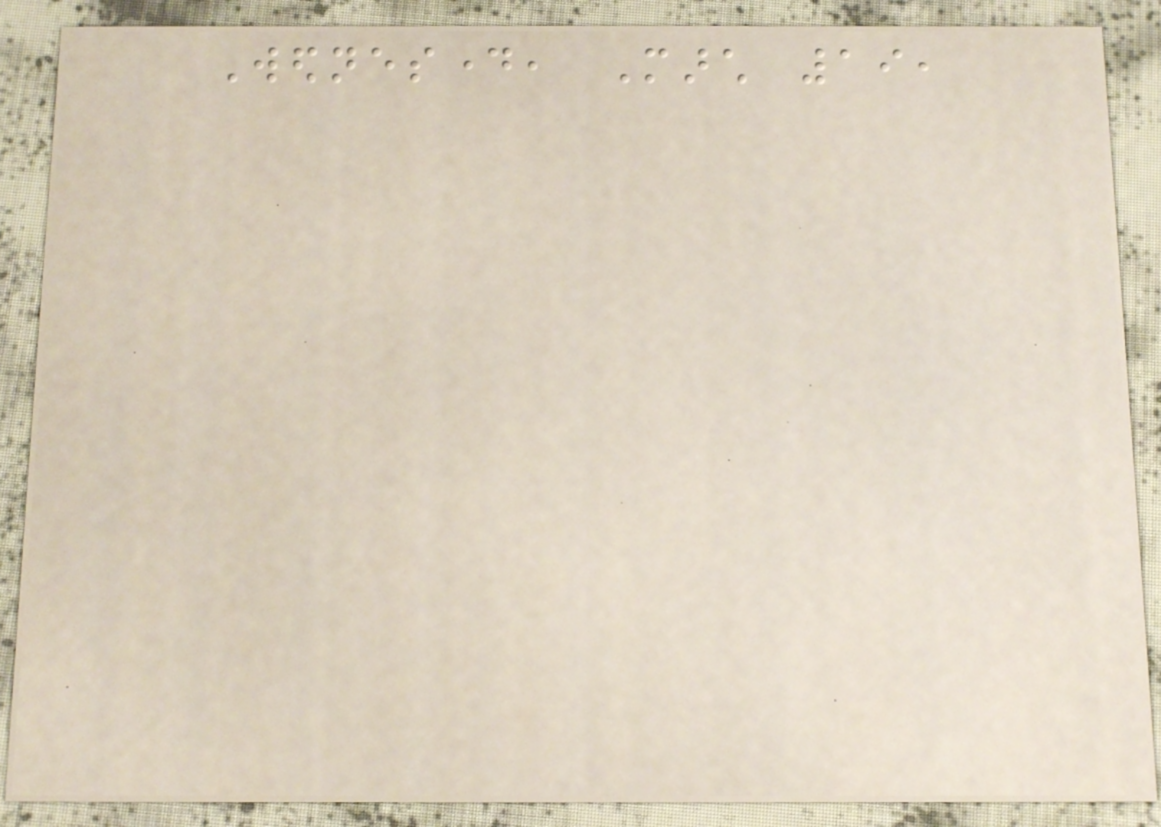Wednesday, March 19,
